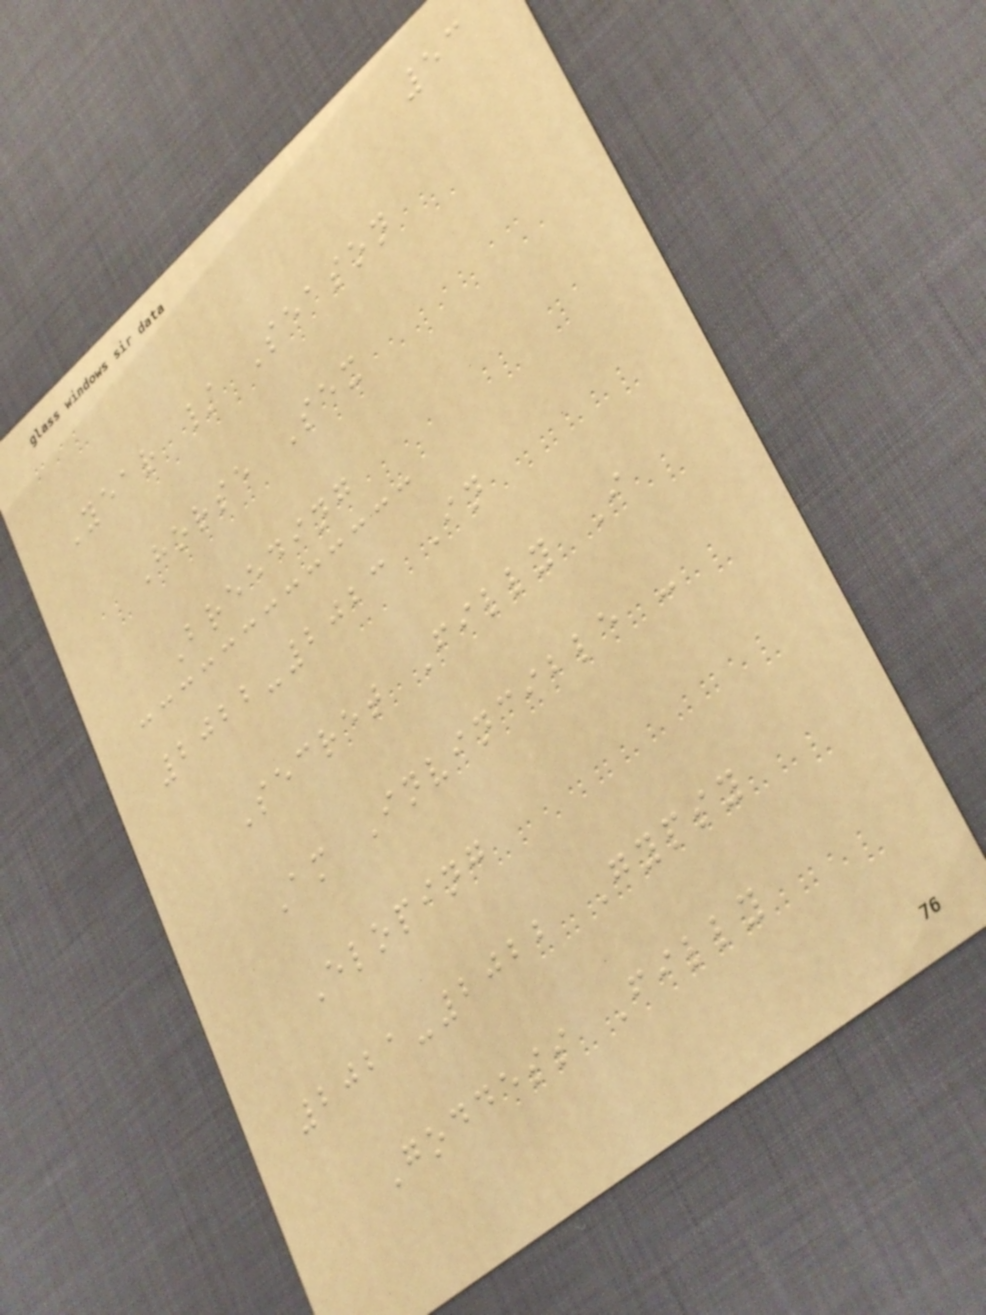53
Year / Season
Horse Sex
Breeding
2022-2023 In
Secret Filly I
Am Invincible -
Eloping
2021-2022 Gypsy
Goddess Filly
